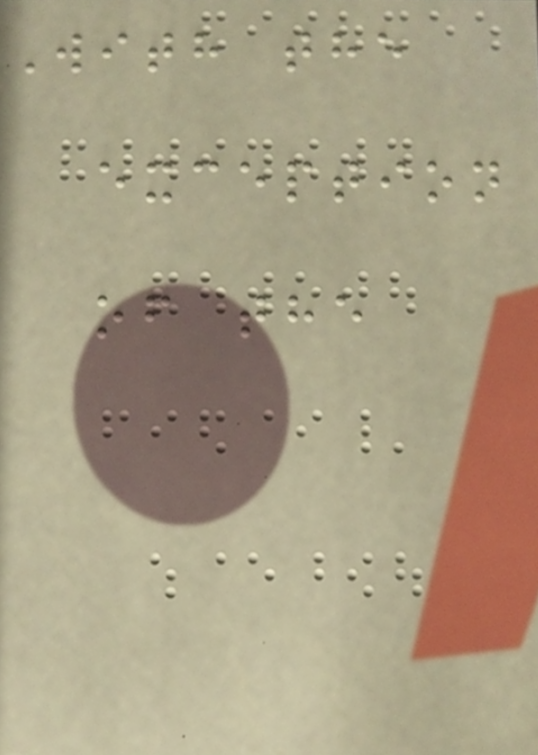With the
exception
of the
